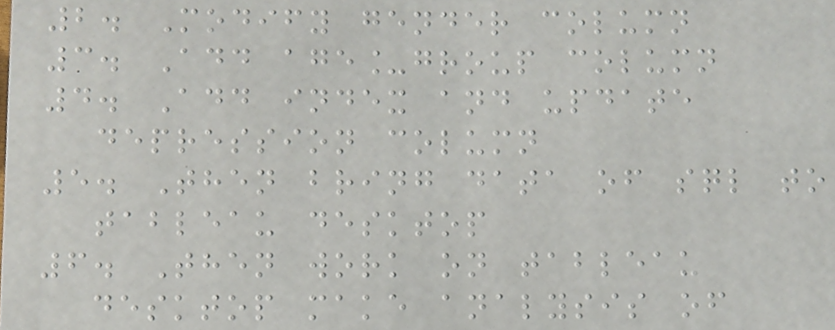2. Modify gender column
3. Add age_group column
4. Add index and update
depression column
5. Then bring data of sql to
tableau desktop
6. Then work on tableau
desktop make analysis of
